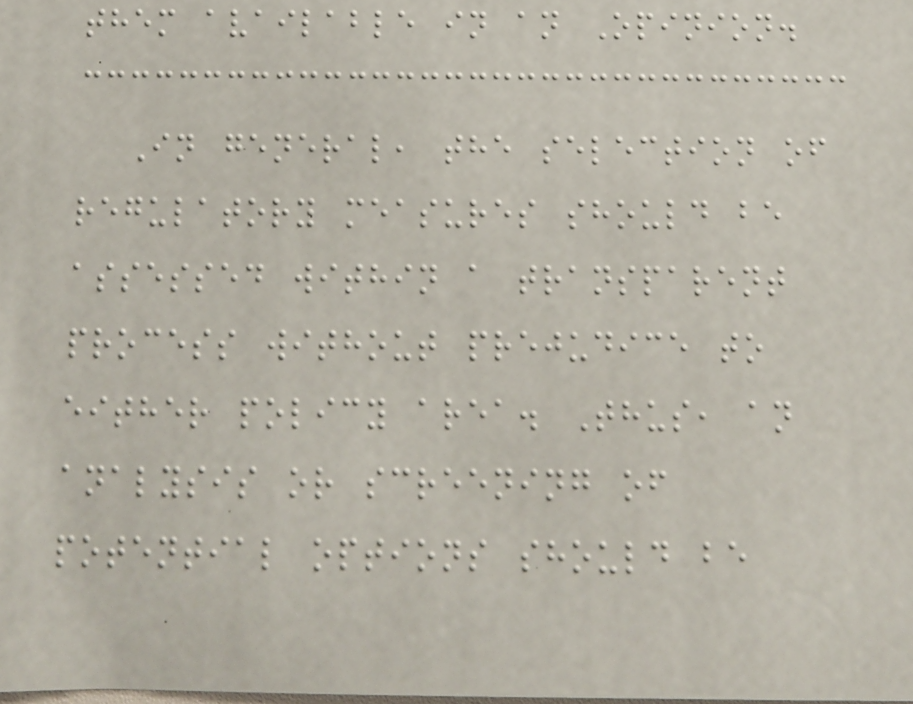them available in an Opinion.
In general, the selection of
regulatory measures should be
assessed within a transparent
process without prejudice to
either policy area. Thus, an
analysis or screening of
potential options should be
